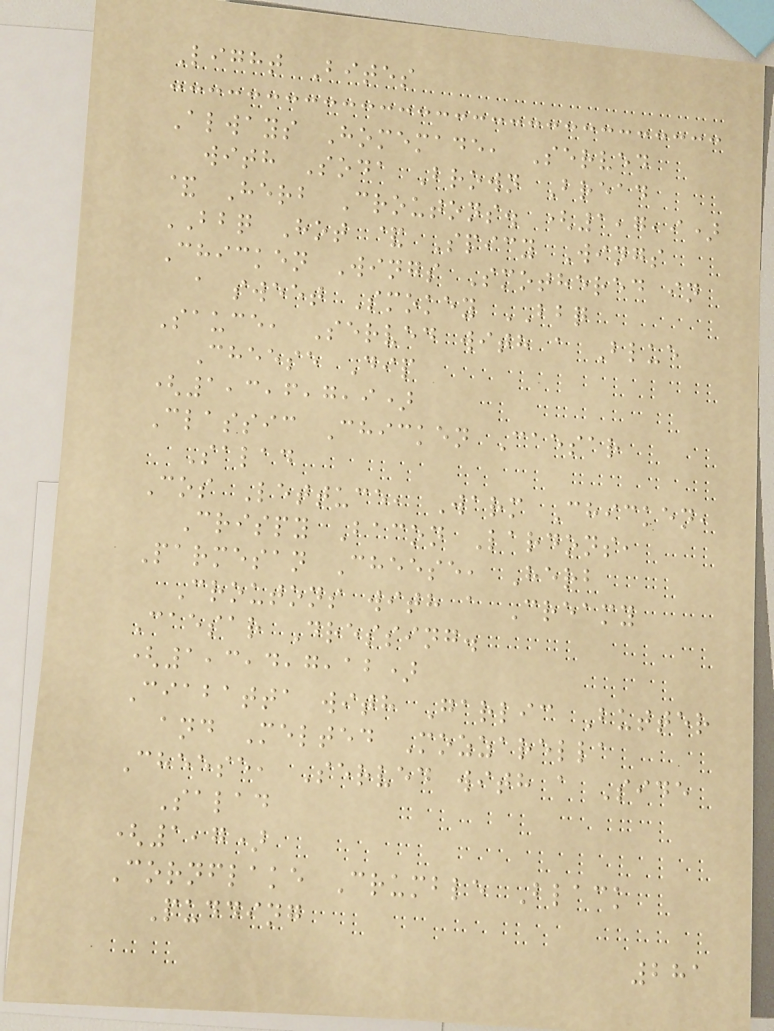Light Bites
Always Homemade, Served
with Soda Brown Bread
& Herb Croutons. (1,7,9)
BBQ Hot & Spicy Wings
Chicken Wings Smothered in
a sweet Smokey BBQ
Sauce, Served with a Blue
Cheese Dip
(1,3,6,7,9)
Classic Chicken Caesar
Salad
Cos Lettuce, Warm Chicken,
Crispy Bacon Lardons,
Parmesan Cheese, Herb
Croutons with a Creamy
Caesar Dressing.
(1,3,4,7,12)
Ciabatta with Garlic Butter
and Melted Mozzarella
Cheese, Served with a Side
Salad
(1,7)
Cornflake Crumble Black
Pudding
281
